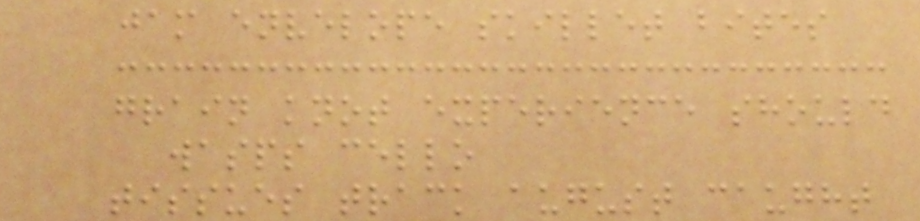jam envelope skillet bites
grain knot experience should
wasps cello
tissues track august caught
